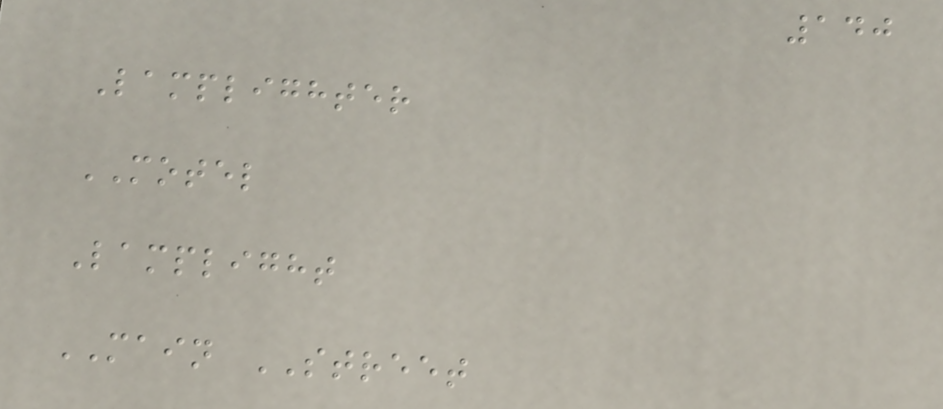140
Lamplighter
MOTEL
Lamplight
MAIN STREET
